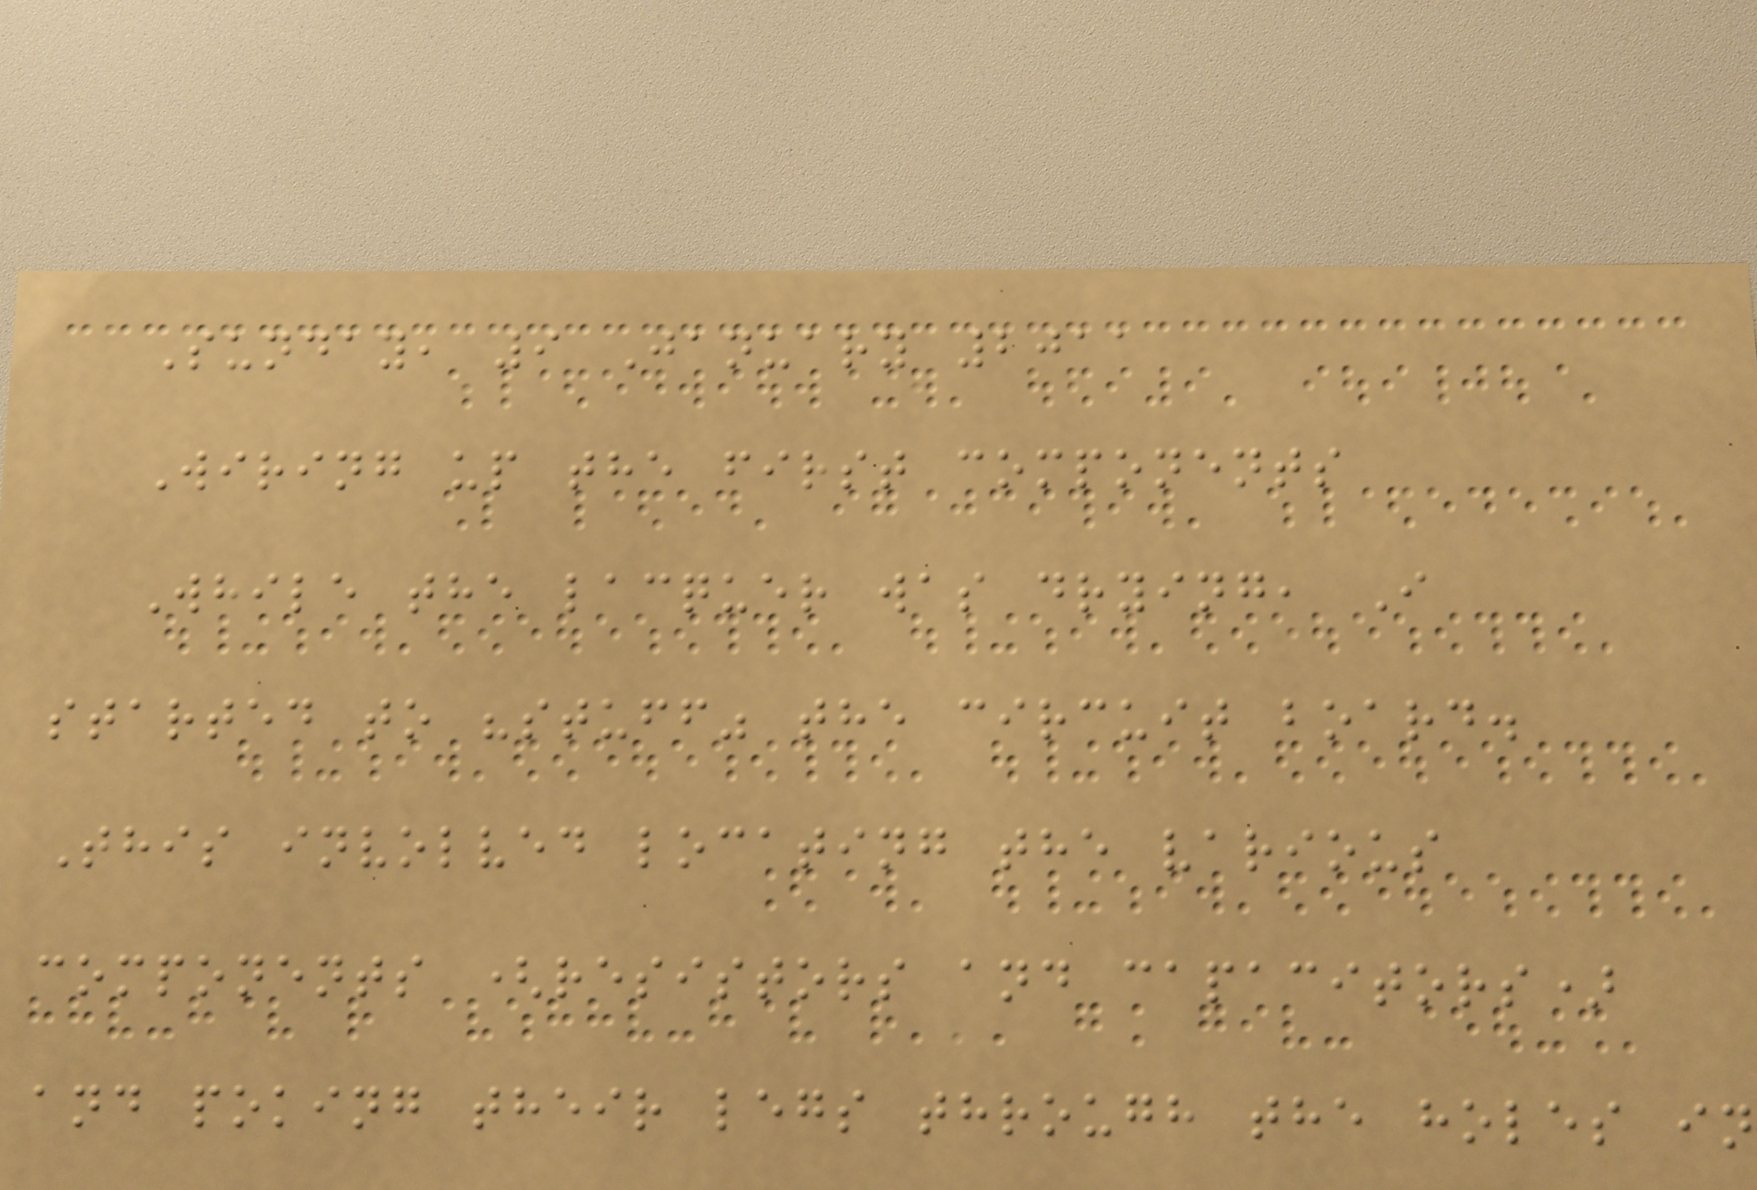Sunday, 9 January 2011
Wiring up the first components
While the lacquer was drying, I
started to "stuff" the circuit board.
This involved locating the various
components (resistors and capacitors)
and poking their legs through the holes in
